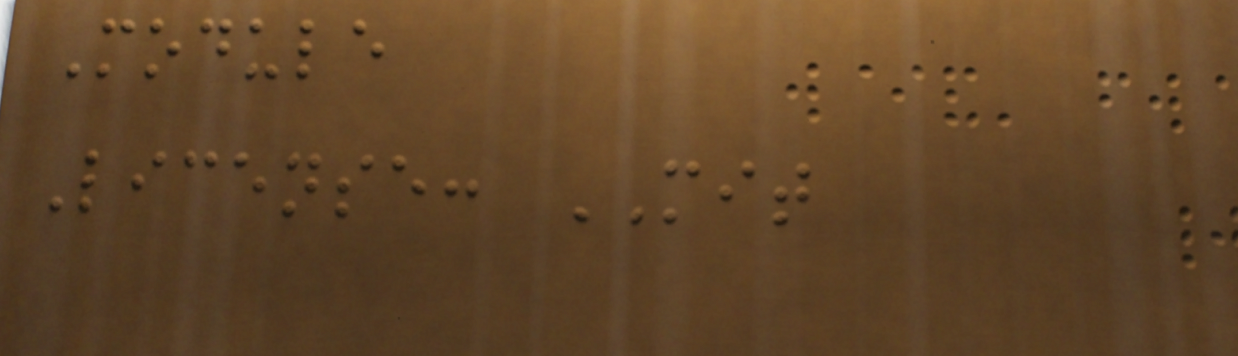Module
License: MIT
